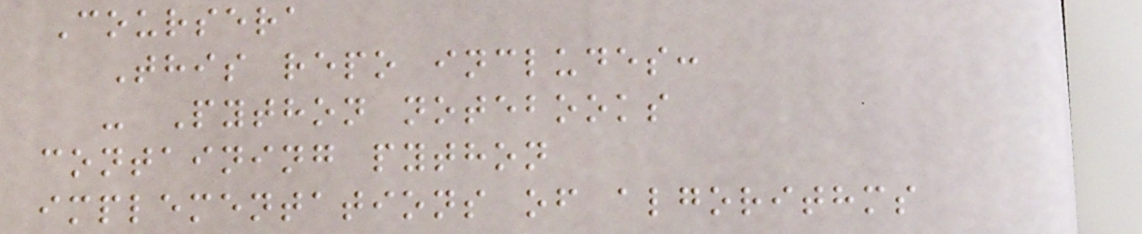Coursera
This repo includes:
- Python notebooks
containing python
implementations of algorithms
